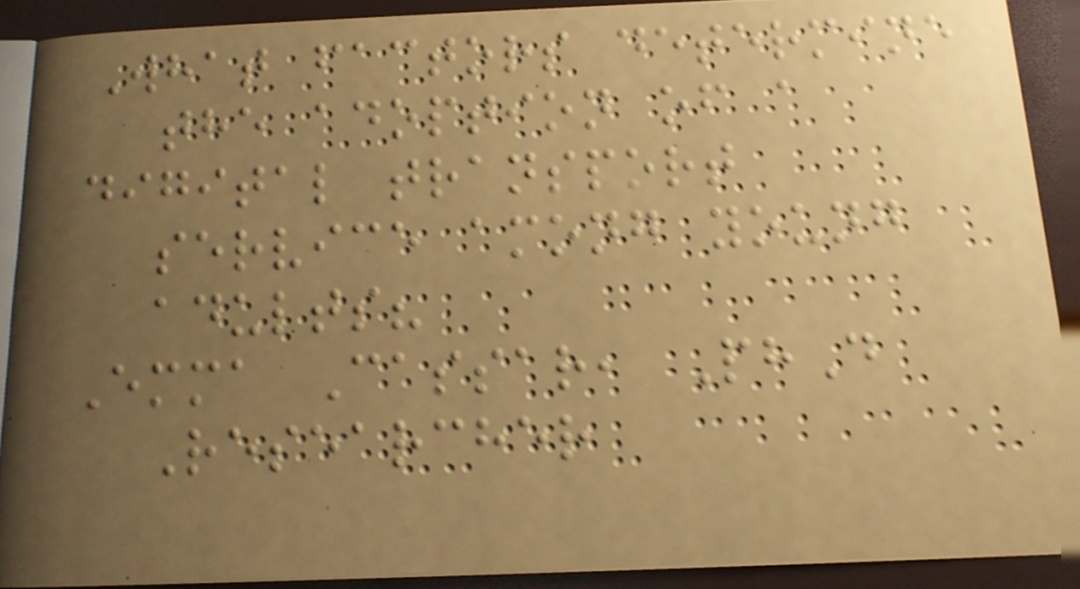What factors determine
the adoption of a
digital transport
service among young
adults?
Emma Cassar, PhD
Researcher
